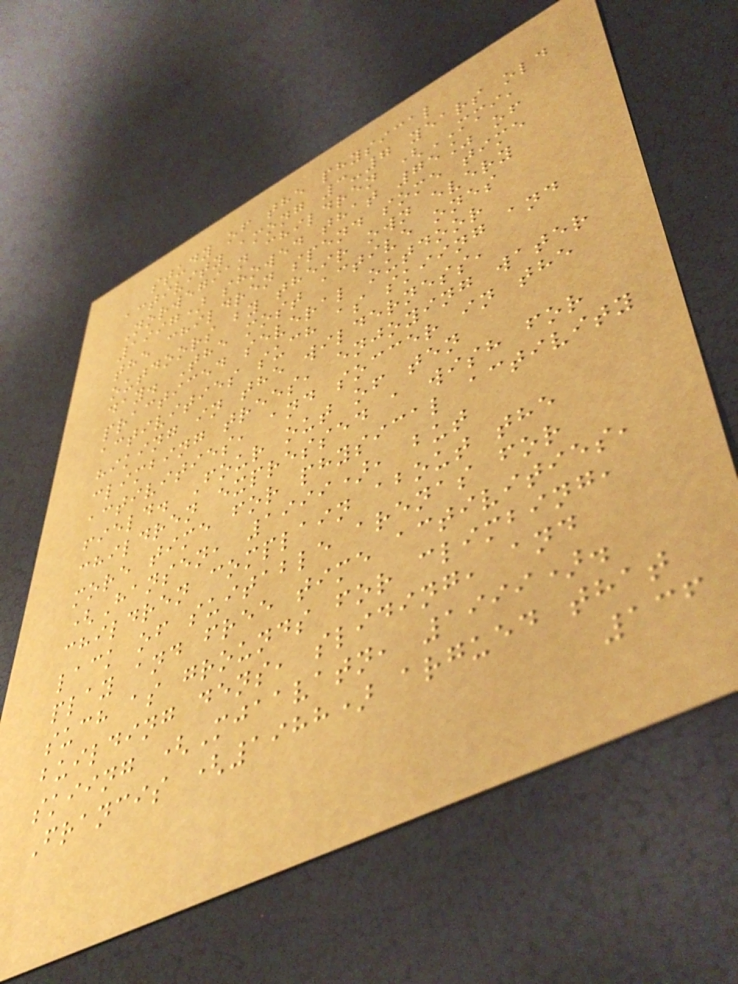study of the physical
activity among 3-7 years old
Norwegian children (MMI,
1997) showed that 75% of
the children spend some time
outdoors by their own every
day. The most active ones
practiced several outdoor
activities such as skiing and
hiking in the wilderness,
climbing trees, enjoying water
activities, and soccer in the
field. Four out of ten
children expressed a wish for
more time for physical activity
(Hansen, 1999), but
children complain about the
lack of suitable arenas for
play and free time activities,
such as grounds for climbing,
building dens, sliding, and
skiing (Mjaavatn, 1999).
Francis (1988) argued that
136
